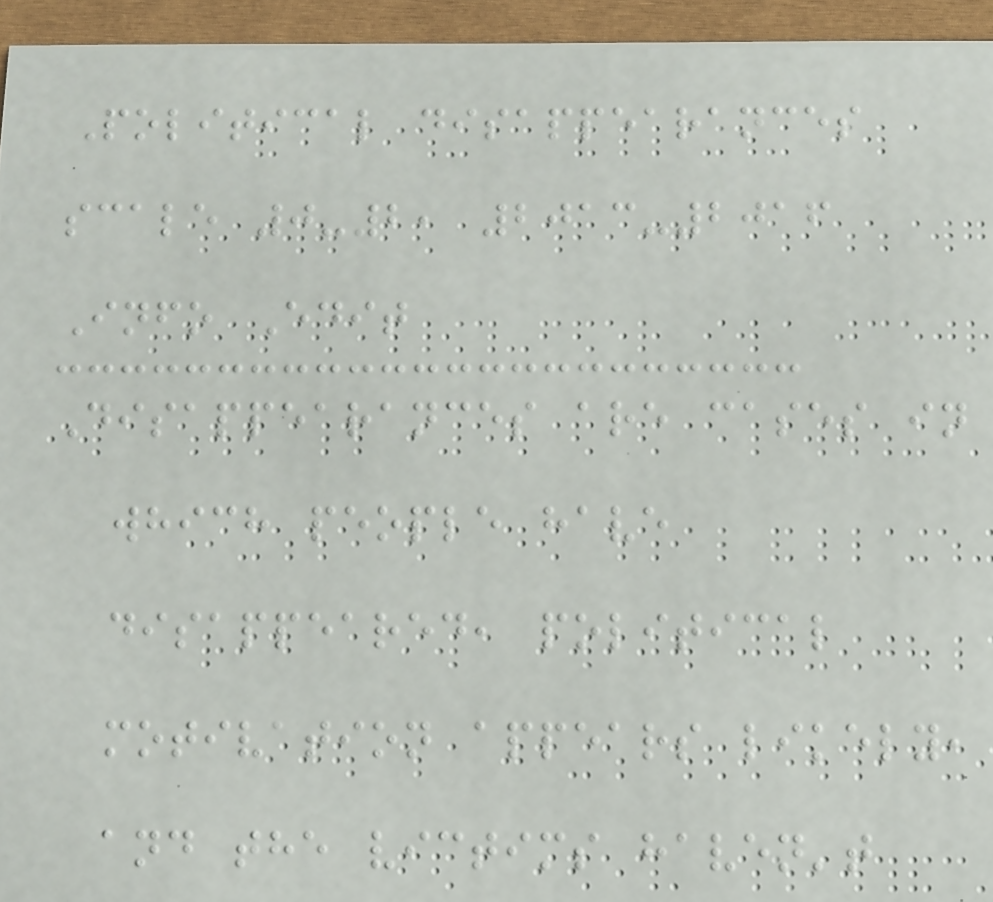Political disappearances
scale 0-2, 2013-2016
Info Edit
Disappearances are cases in
which people have
disappeared, political
motivation appears likely,
and the victims haven't
